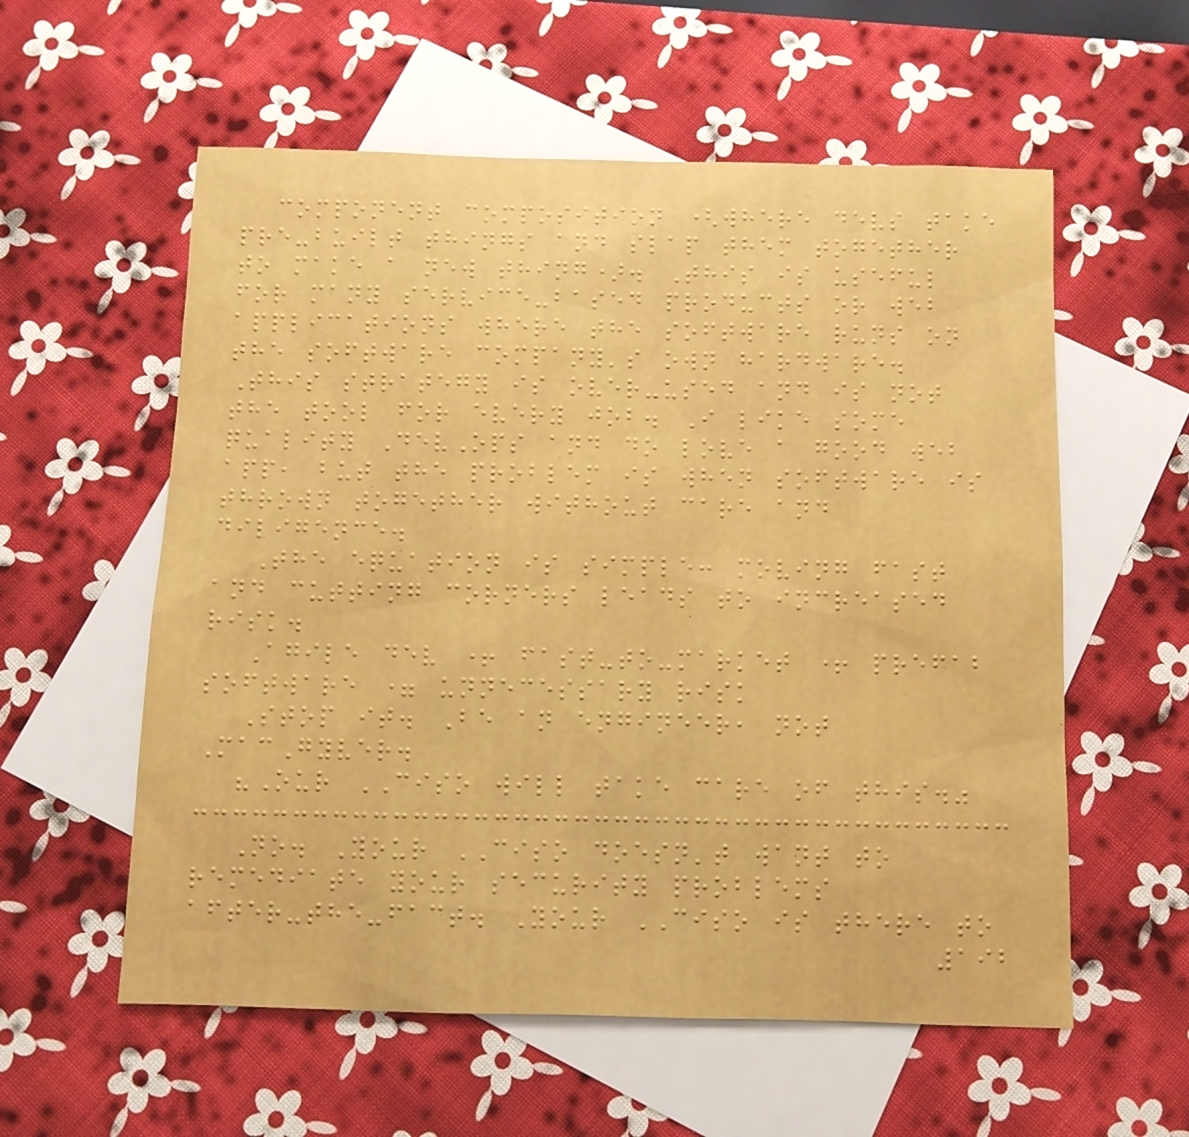component composition (where devs take
pre-built things and slap them together
to make a new thing). This is useful
for many service-based products or web
applications where the software runs on
the software company's own hardware.
This strategy is over-used and is not
the tool for every job. I like some
quality DevOps and do love a good web
app, but the problem is when software is
thrown together without care and
diligence.
The equation is simple: moving fast
and cutting corners leads to increased
risk.
Agile dev + fast-to-market + prefab
software = unnecessary risk
Stop it. Be an engineer, not
MacGyver.
"Our CISO will take care of this."
No. Your CISO doesn't want to
remediate your security problems
after-the-fact. Your CISO is there to
192
